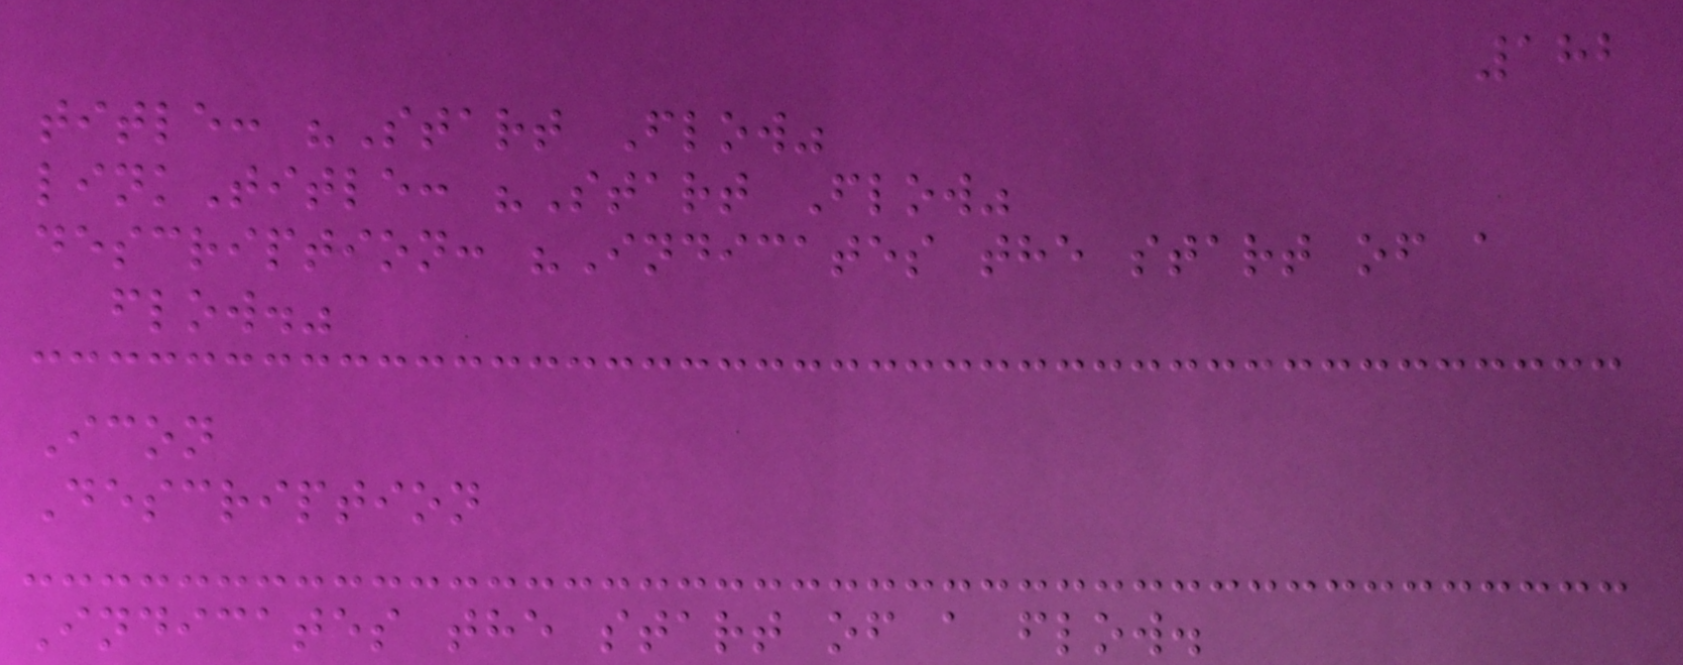182
title: "Start Flow"
linkTitle: "Start Flow"
description: "Indicates the start of a
flow."
Icon
Description
Indicates the start of a flow.
